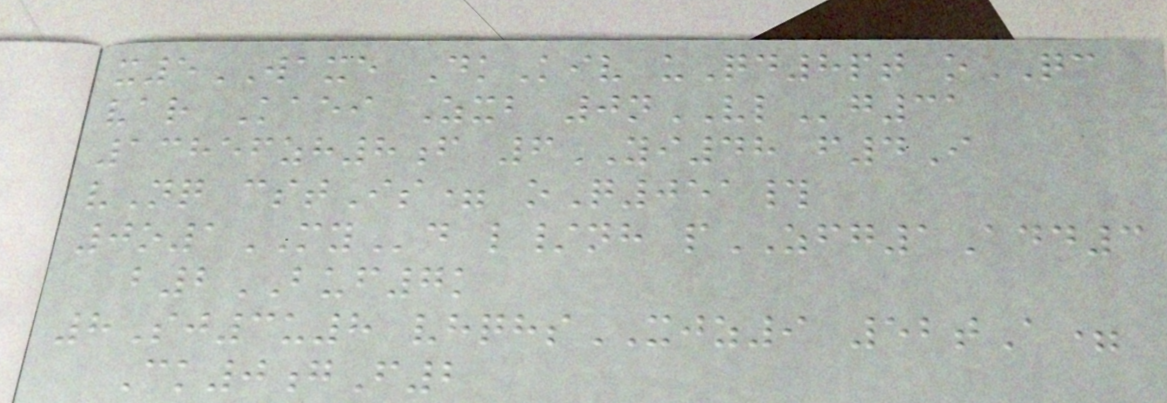x5WAXE DkKiv uQd8pt oQC
var Kaei Zxb 0nVLg31
13856zh8f 6YI48 f4I
vNq cstIs= oQ051#
0o1MYd l/nh pZFG1Add3
b2BUF7k
8Sj3u8 vhqhsXJZ9 52tA=
Ck0gF2
